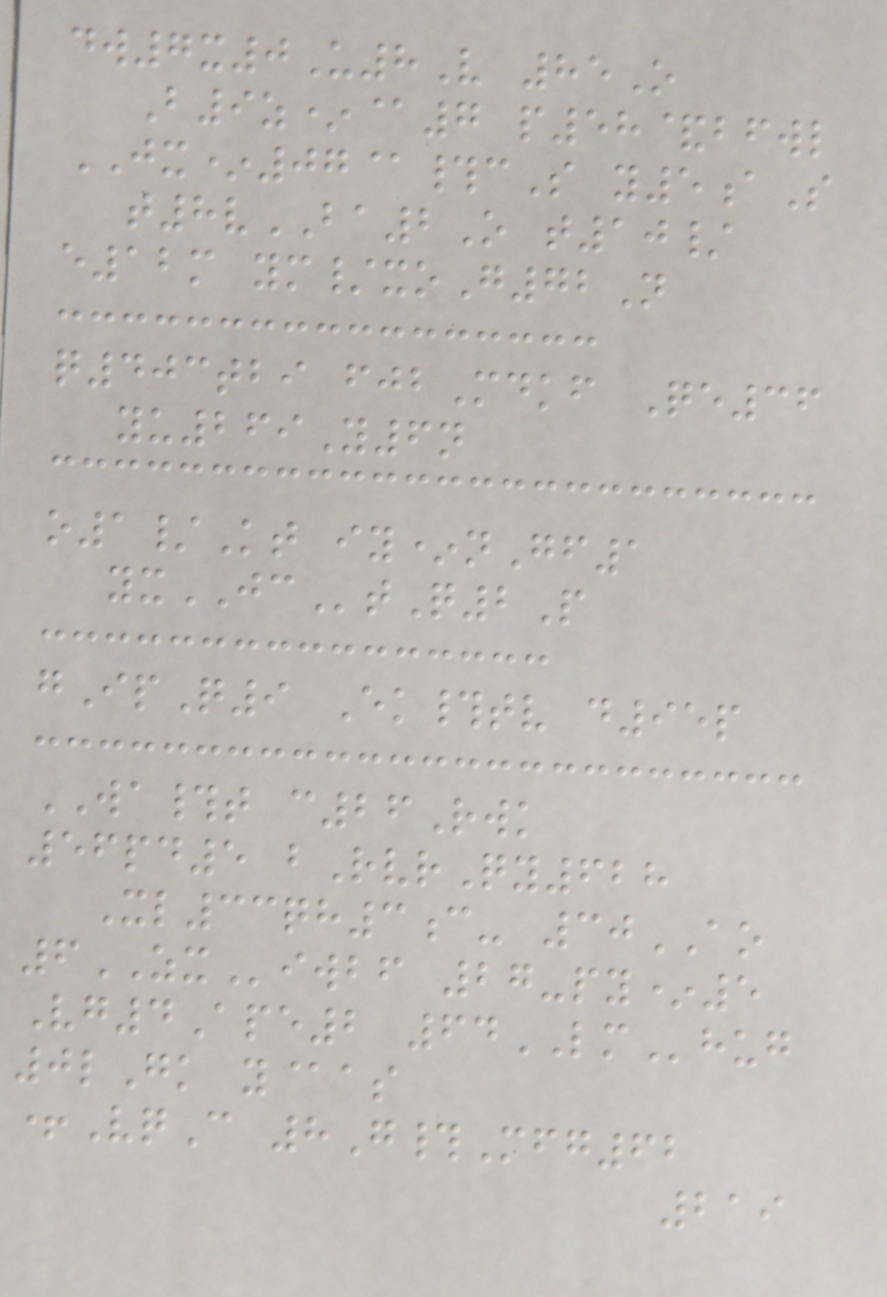dw7x0U8V 85O
B9z*@7 p58&bfwl
JX*07@#cS y5aS
t8vBA2O t10/
e12m ym/xoG72N
q403tbi fjbMdkf Qe36
yu269Y6n
o1/Kt iy*nGf1
yxJCtQ2P
gIpQ9 Ek#tv d95p
WA#t c26Rwk
56pd5 bRvrQy628
Xl33qh3c- 30AO
6ZXiwbf 27-py*5
Vg4Ape2 64LMhug
0lGk y@as
+VqC 8G#Mfg62
219
